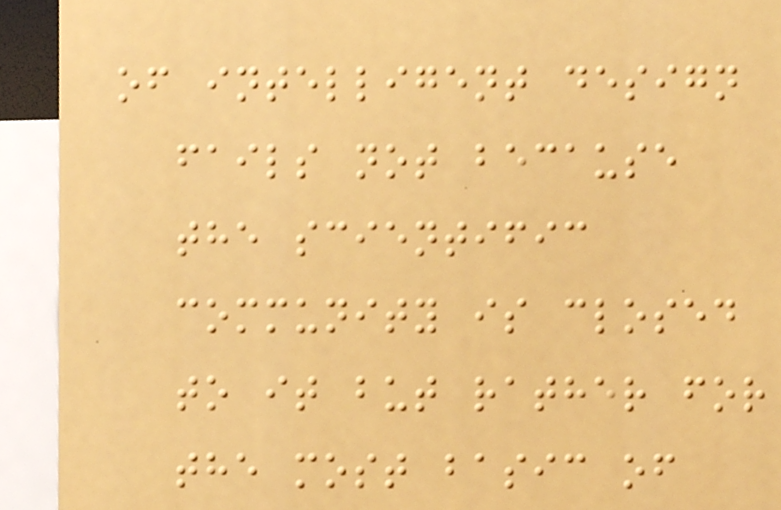of intelligent design
fails not because
the scientific
community is closed
to it but rather for
the most basic of
